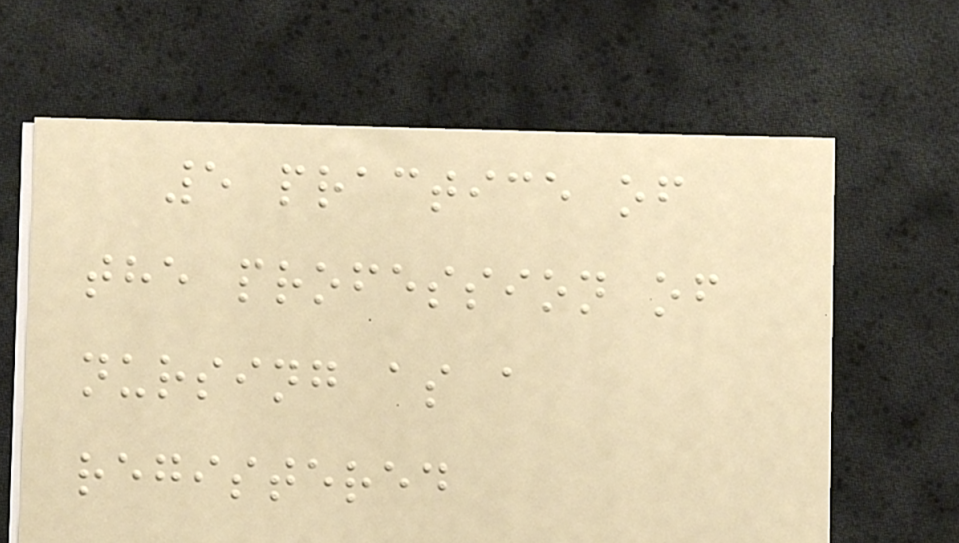5 practice of
the profession of
nursing as a
registered
